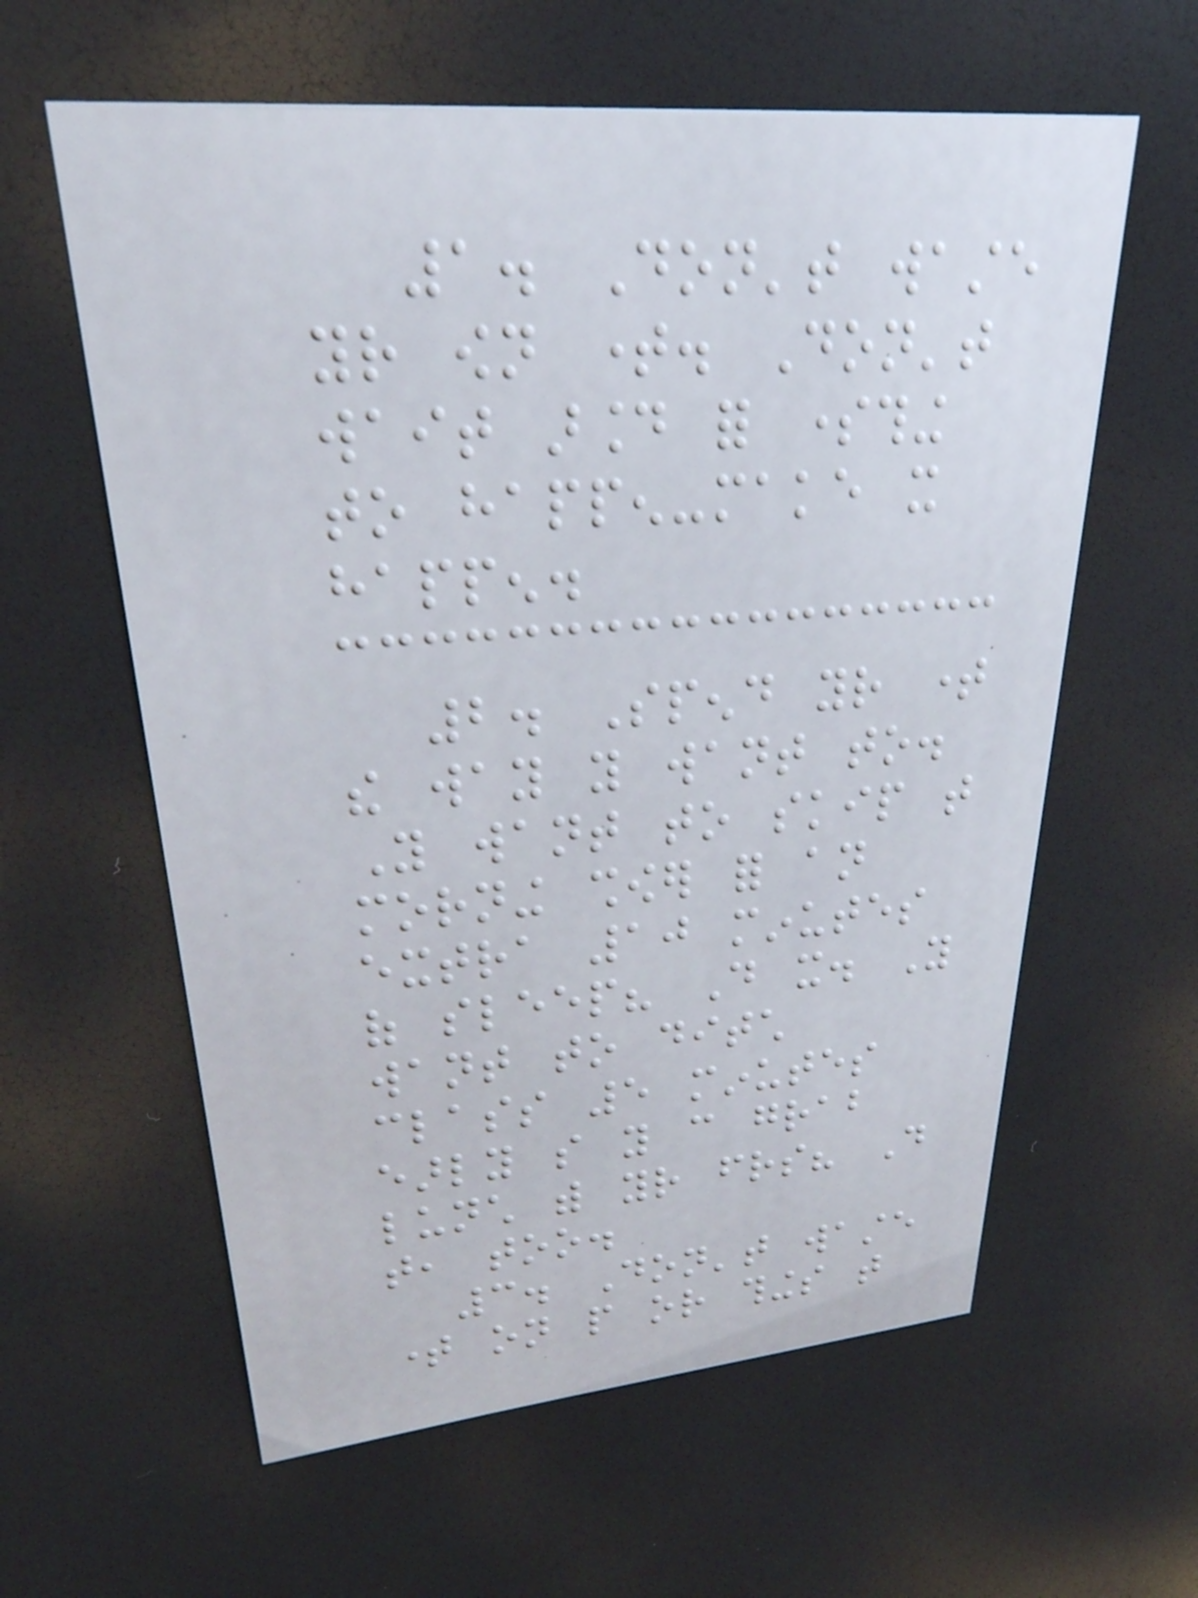1. Don't waste
your own time. Don't
wait around for something
to happen-make it
happen.
2. Spend your time
the way you want to.
You want to skip that
morning shower for an
extra 10 minutes
of sleep? Do it. You
want to ditch
class 5 minutes
early so you can grab
lunch with your friends? Do
that, too.
3. Don't waste
time on people or things that
